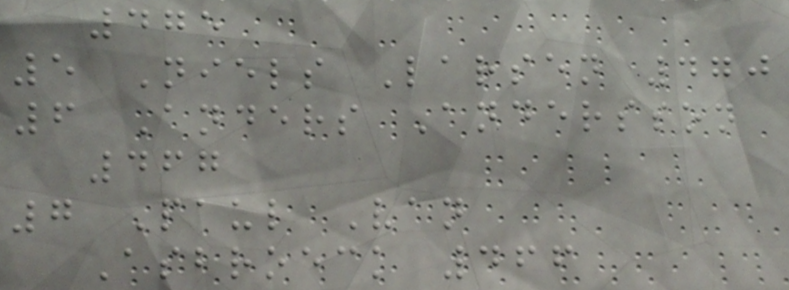475
5 Niels Larsen 470
6 Anders Andersson
467
7 Paul Van
Asbroeck 466
